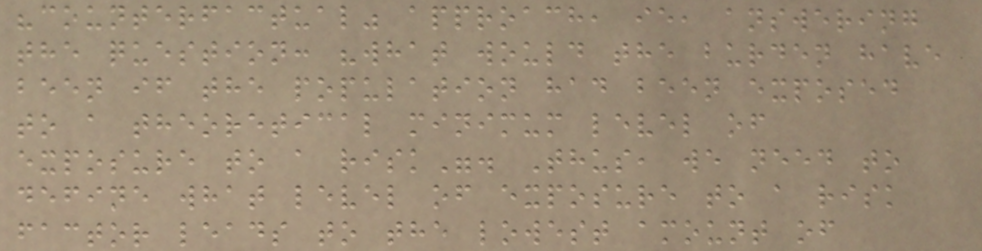"counterfactual" approach, ie, answering
the question: "what would the burden have
been if the population had been exposed
to a theoretical minimum level of
exposure to a risk". Thus, we need to
define what level of exposure to a risk
factor leads to the lowest amount of
